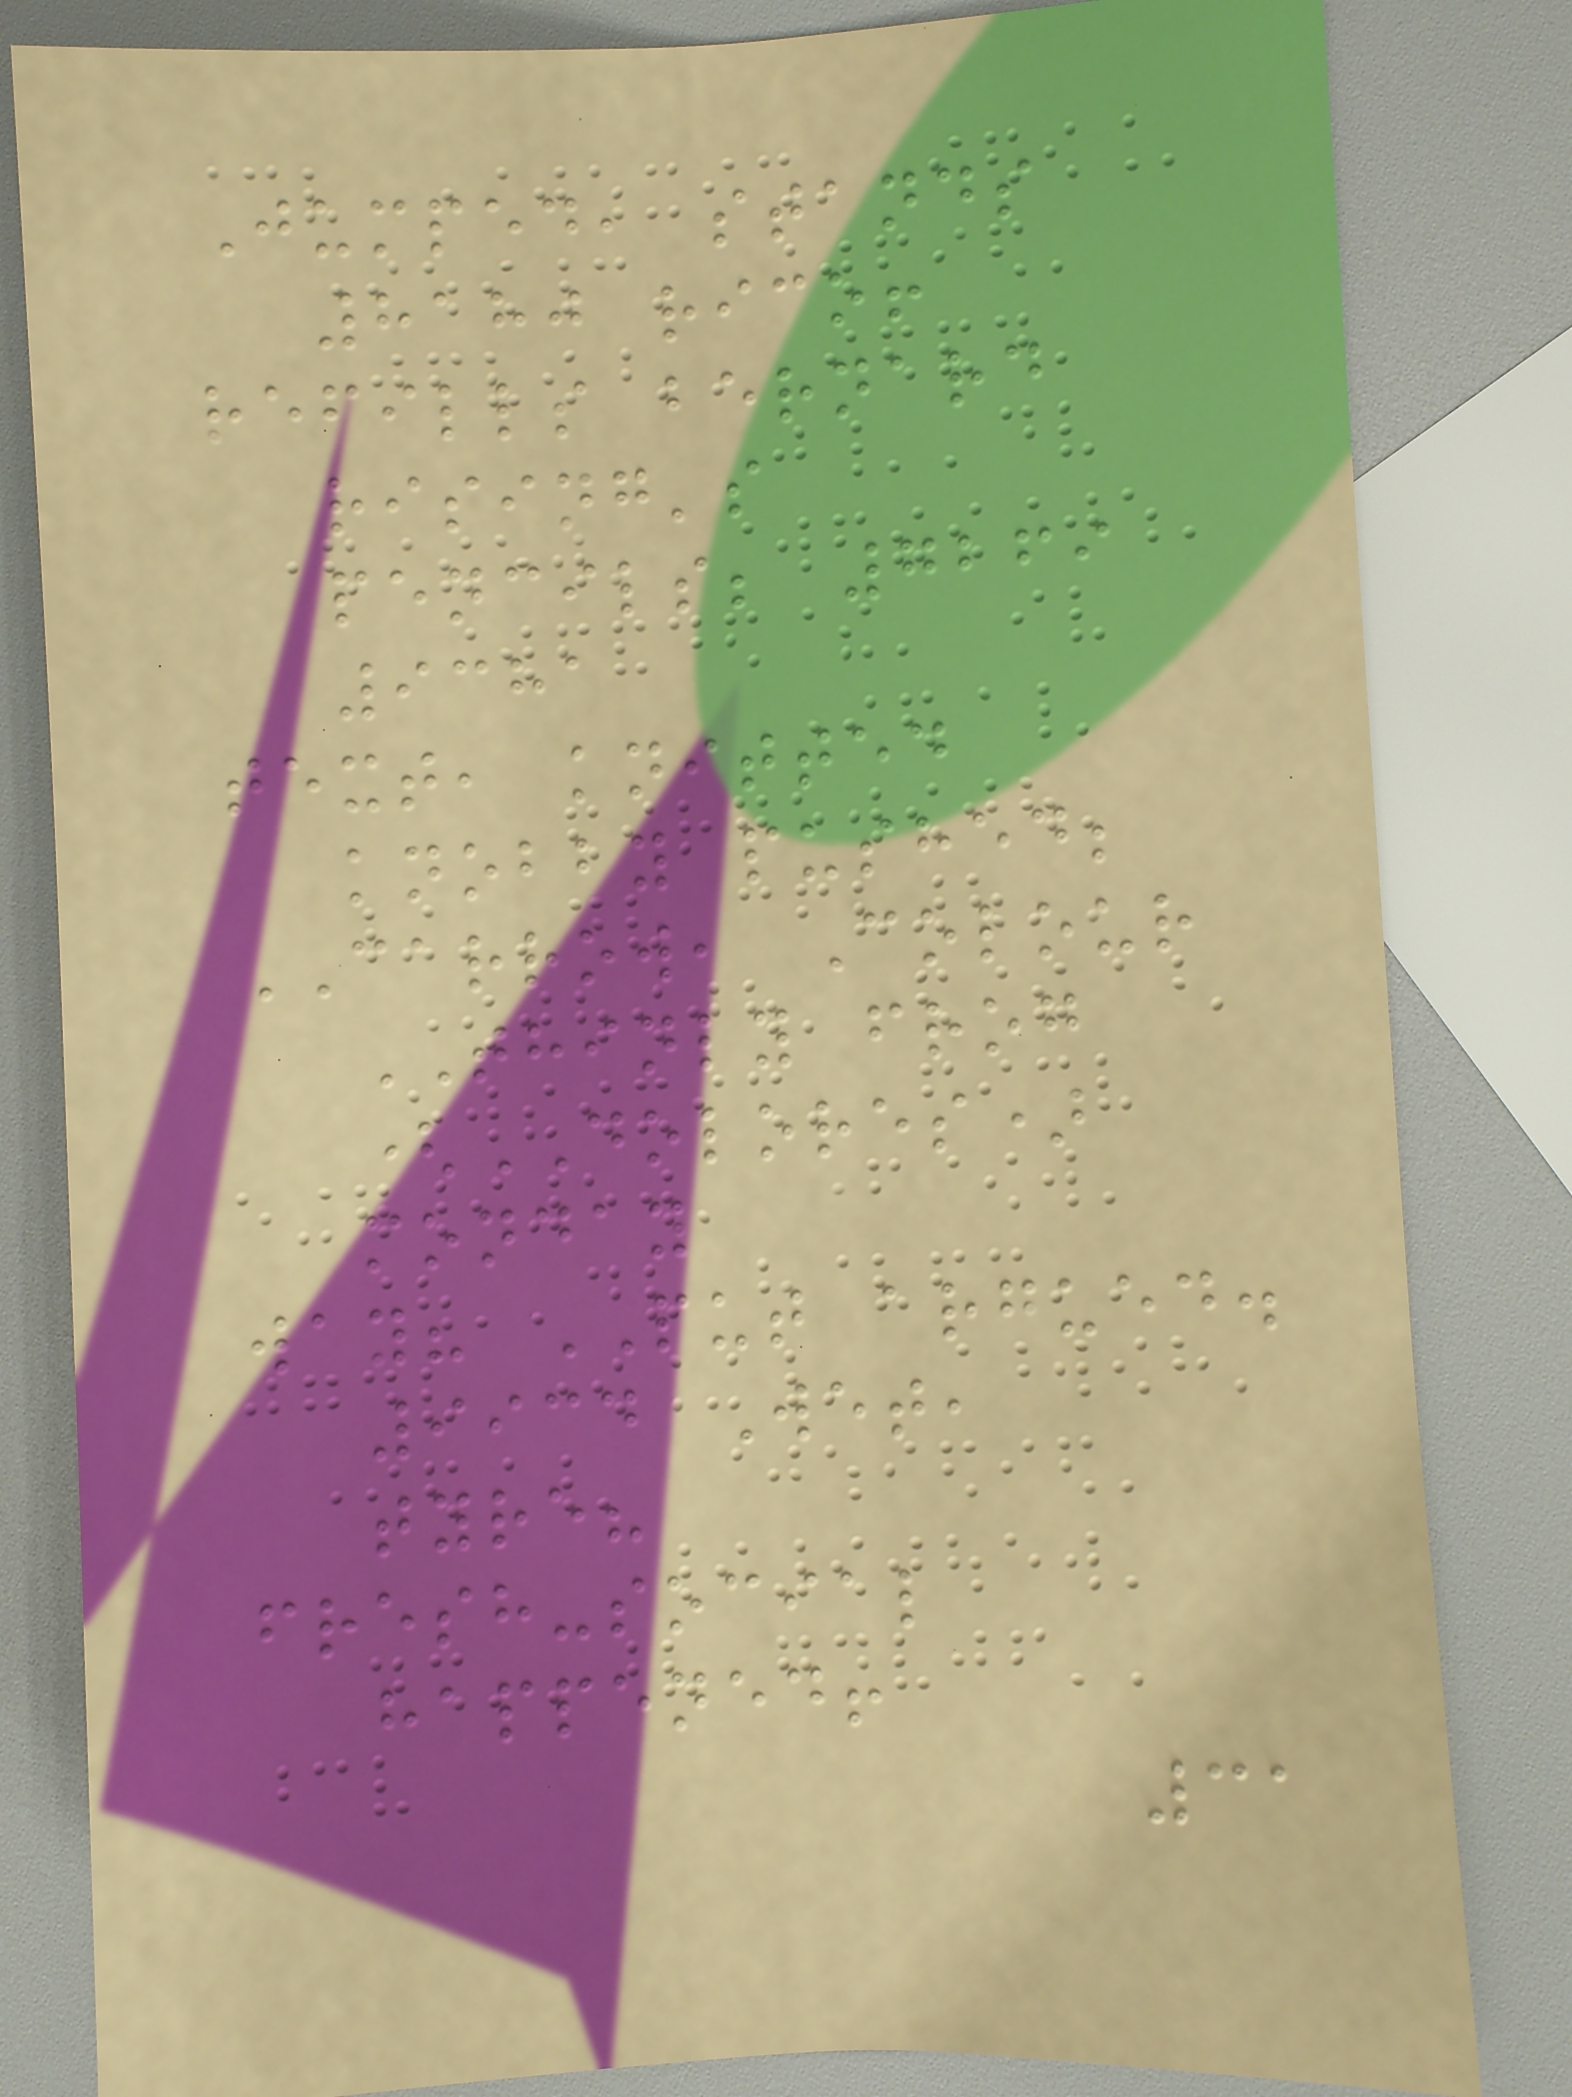Jumped, stands
8180 rico!
refills bernard
rising's
pencils; 7269
9381
text, knitted
knobby pushed;
CARROW, Colour
THINLY frog
(DOLORES)
monday
way? PUT argued.
9934 Wet,
tyre?
fresh-social
happened!
31
